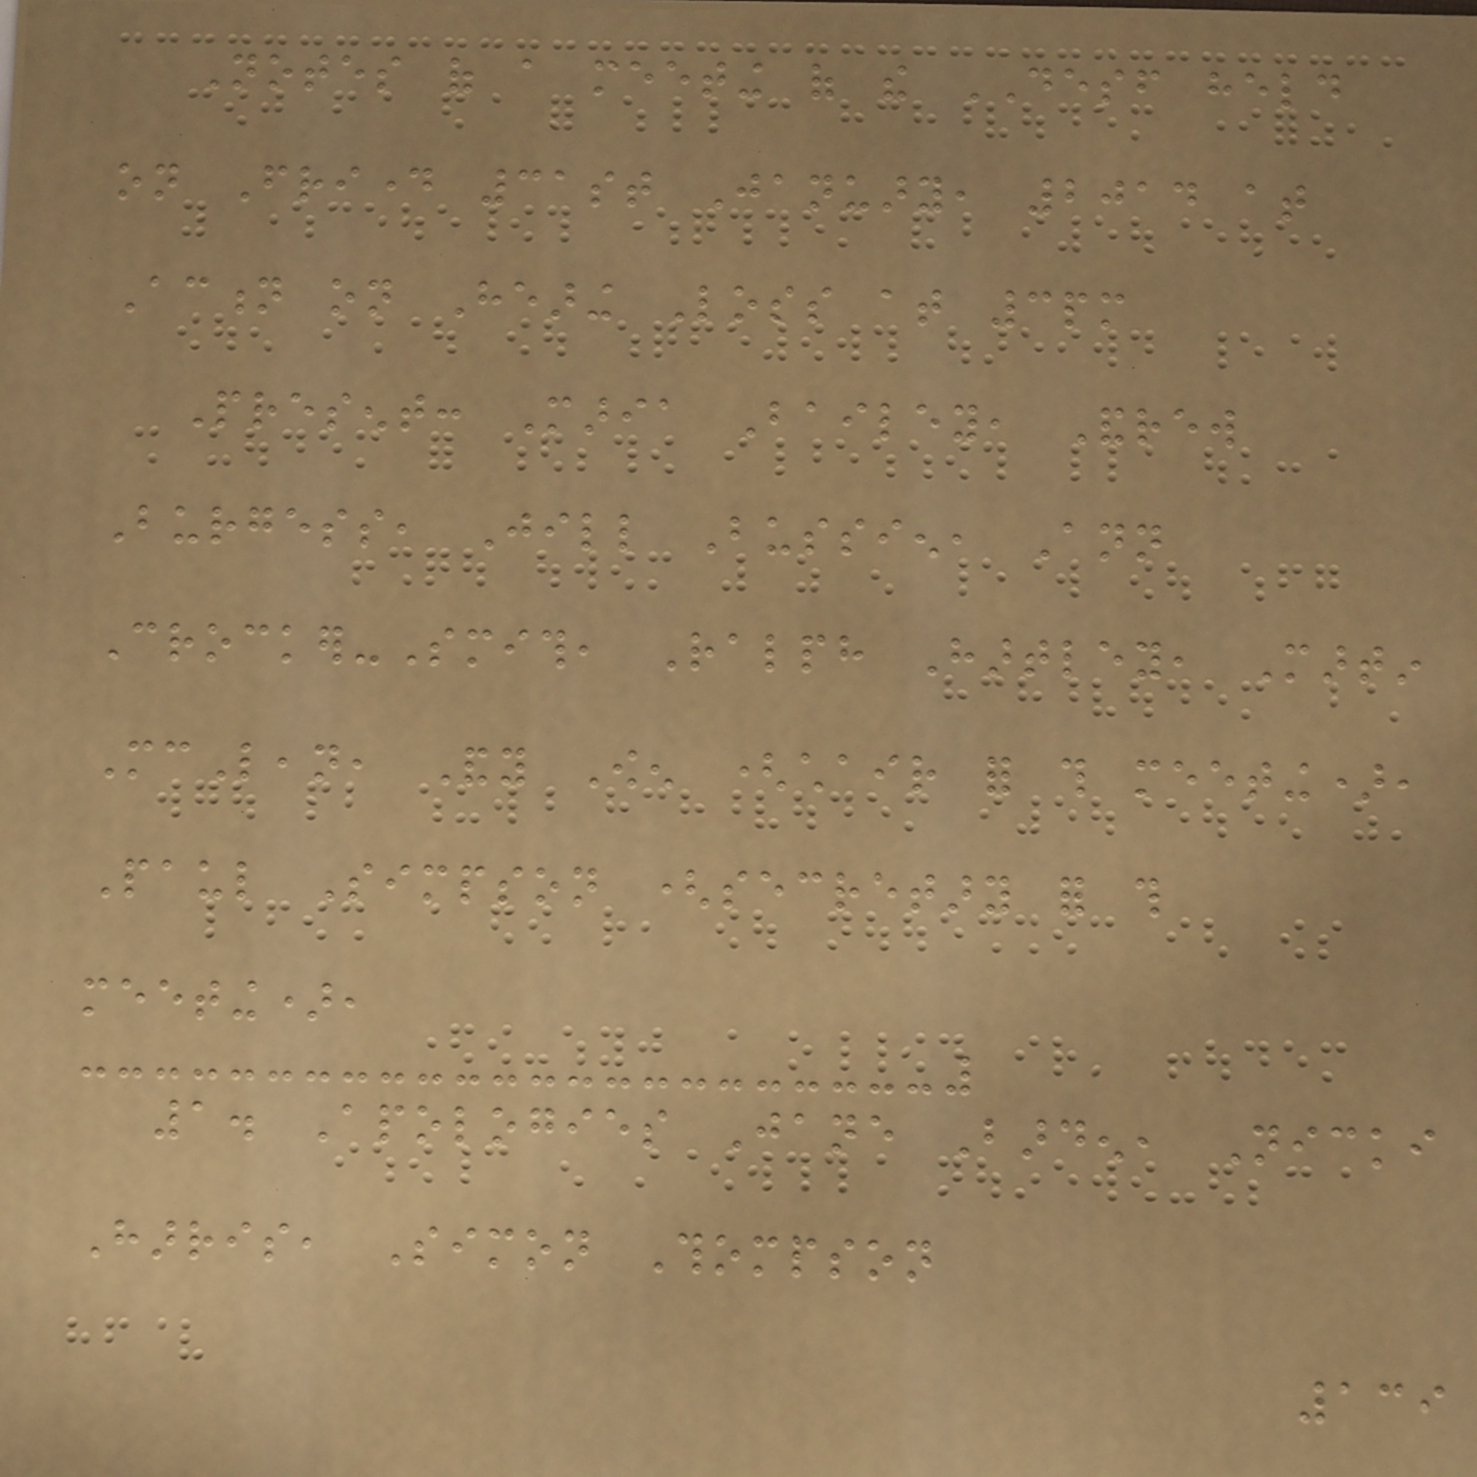Notes of a meeting of the DESF held
on Friday 31st January, 2014 at
Action on Hearing Loss at 3pm
Present: Maria Bailey, Andrew
Burgess, Jill Bussien, Ann
Crocker-Smith, Ralph Hartley, Martin
McLean, Andy Owen (chair for this meeting),
Paul Simpson (secretary for this
meeting),
1. Apologies Jane Barden, Nicki
Harris, Simon Thompson
139
